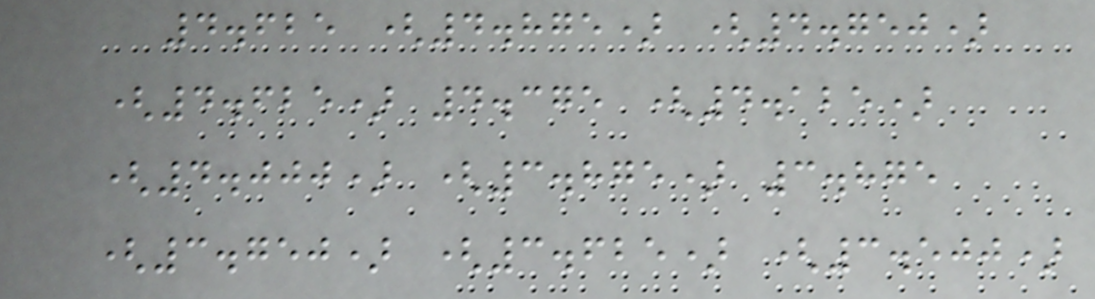4.625 (4.875) (4.750)
(4.625) 4.375 (4.125)
(4.000) (3.875) 3.875
(3.750) (3.625) (3.500)
